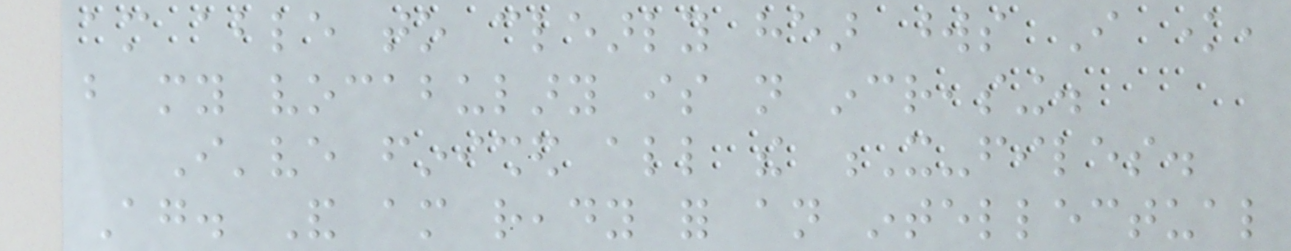am able to clearly hear words I know,
but my vocabulary is not increasing.
I've finished all the X-files.
Again. And am ready for an intellectual
